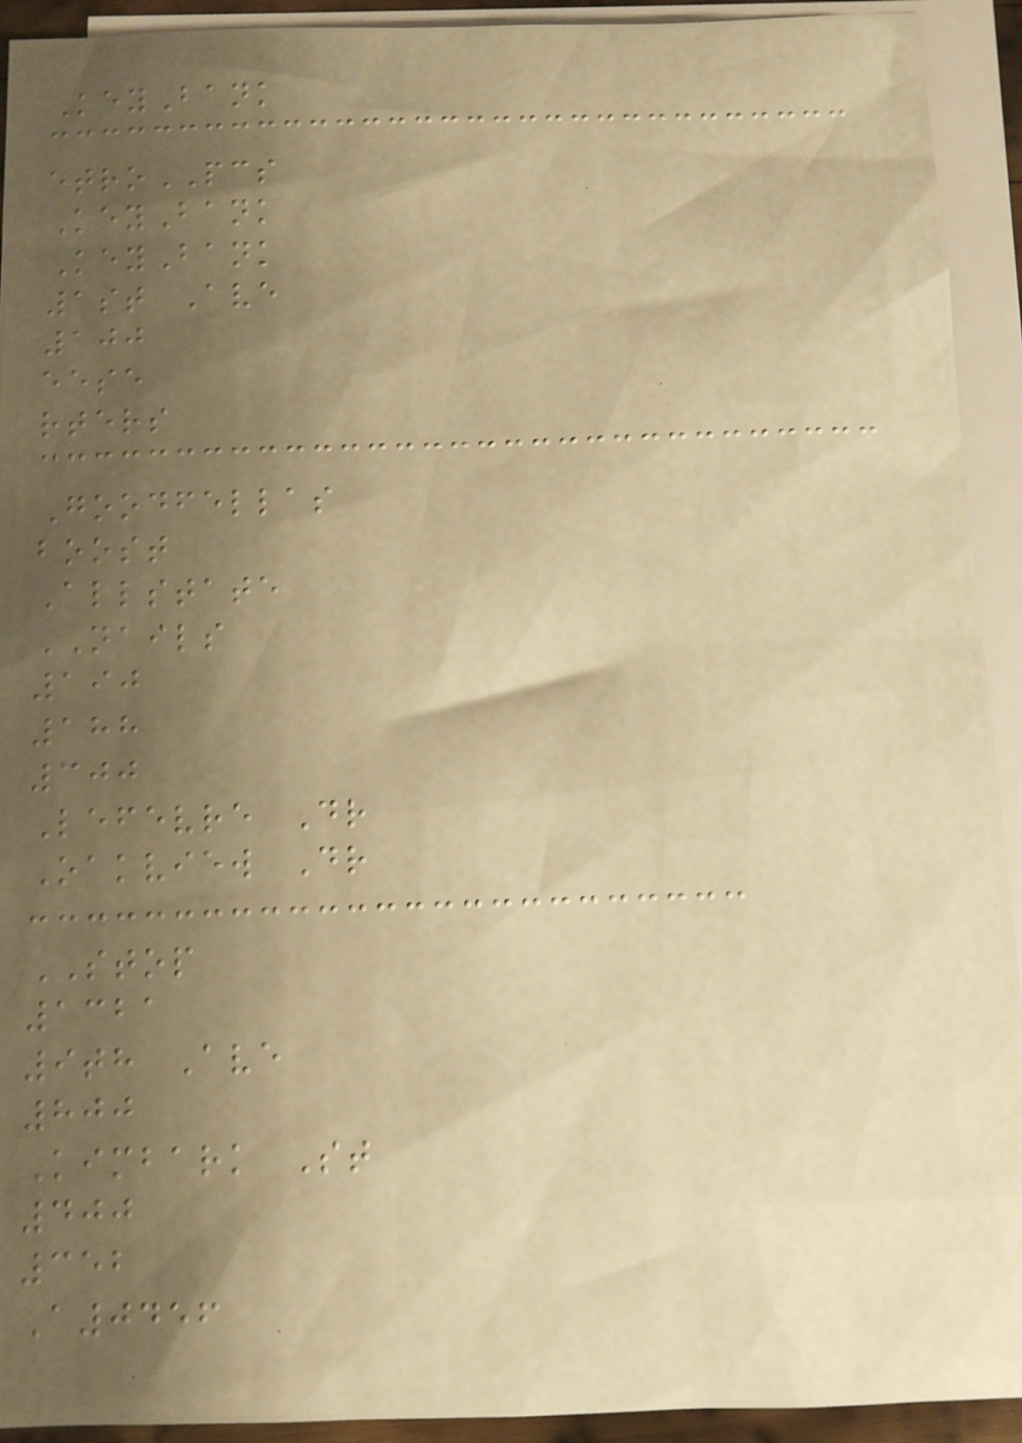KeyBank
etroPCS
KeyBank
KeyBank
1st Ave
100
eese
rters
Goodfellas
boost
Allstate
NAILS
190
188
300
Lefevre Dr
Oakview Dr
STOP
1321
9th Ave
800
Kimbark St
400
352
A0456
